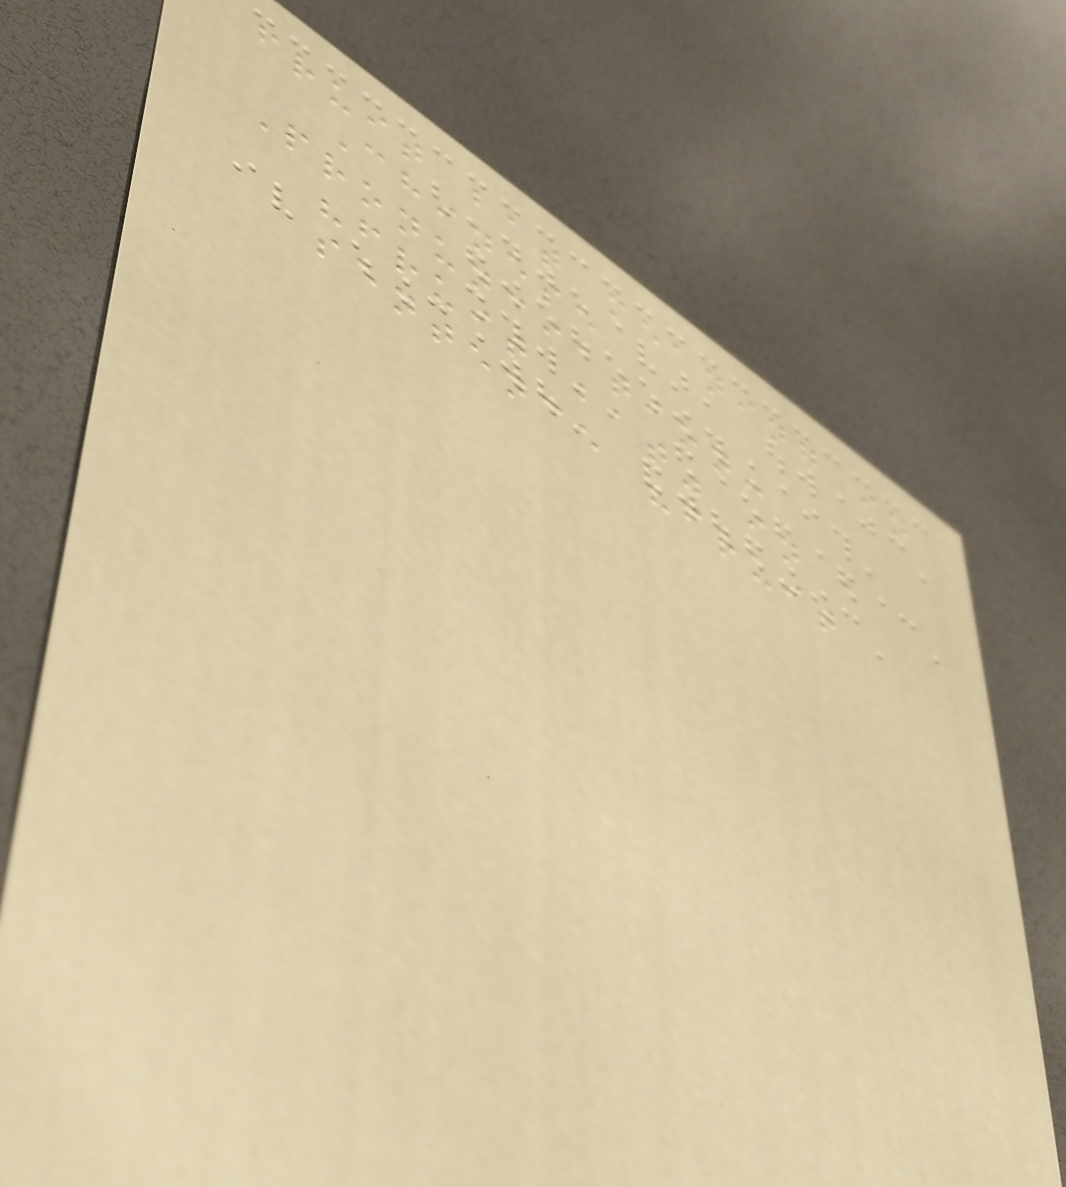fruit bat meaning in
Chinese
Pronunciation:
"fruit bat" in a
sentence "fruit
